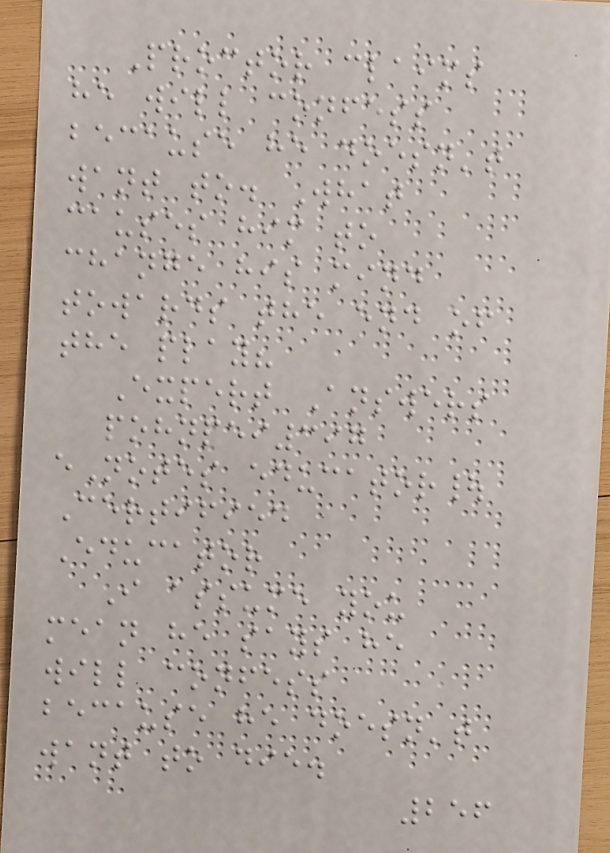Proctor claims
he will confess
because he doesn't
want to. What
causes him to
change his mind
towards the end of
the play?
Expert Answers
pohnpei397
eNotes educator|
Certified
Educator
I assume you
mean he says he
will confess
because he doesn't
want to die.
256
